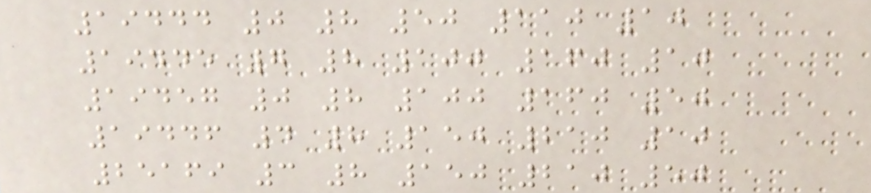19444 0 8 50 110 10
19445 7 8 100 160 10
19457 0 8 100 160 50
19446 4 8 150 210 10
25169 3 8 150 210 50
